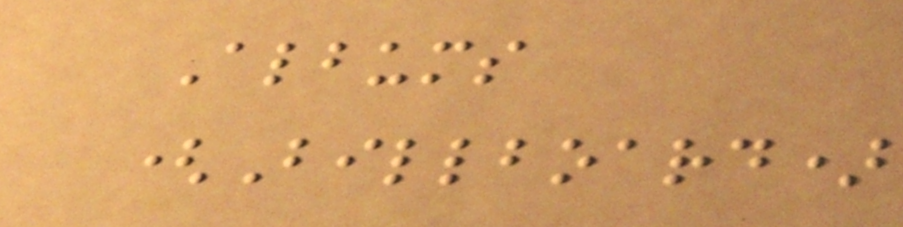Albums
(Billboard)
